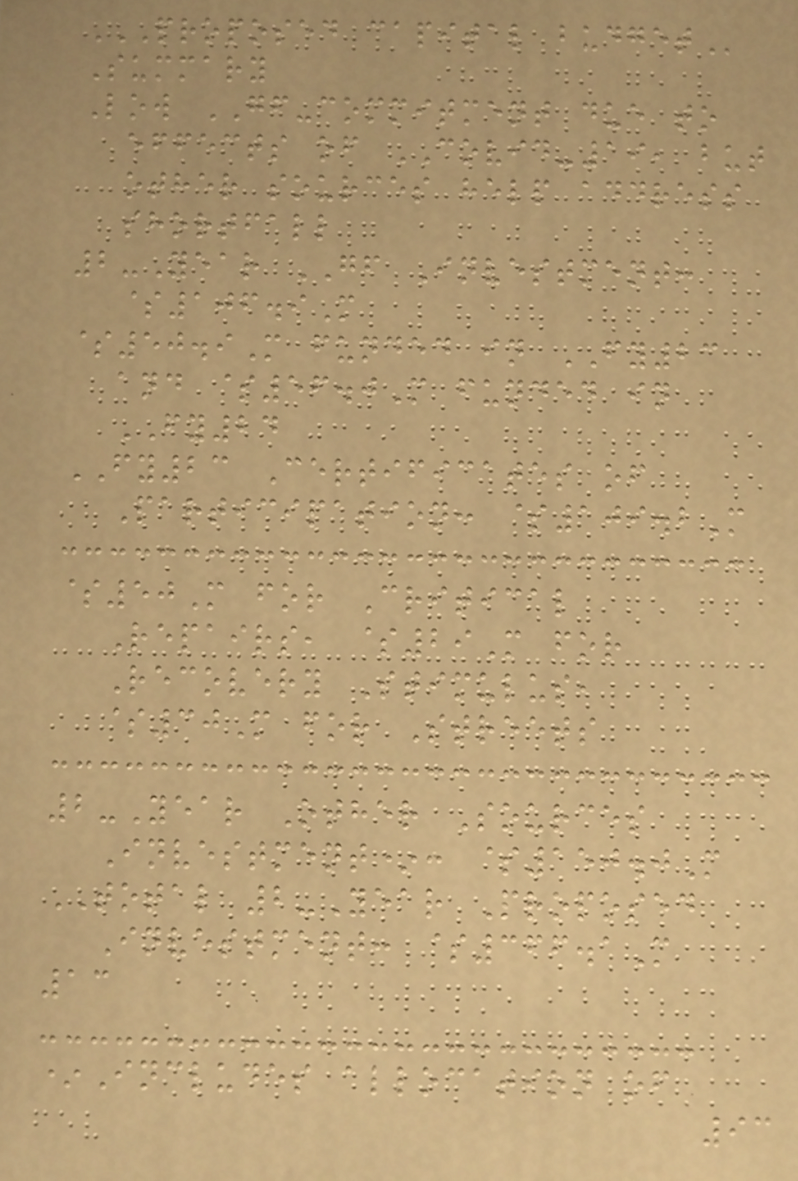PROPOSED CAPITAL BUDGET
Summary
Low GF-commitment due to
effects of COVID-19, but
other sources help address
shortfall
2-Year GF Investment:
$106.9M
$50.9M funded in FY23
and $56.0M funded in
FY24
FY23 Certificates of
Participation: $109.2M
$50M for Critical
Repairs, $29M for
Recovery Stimulus,
$30M for Streets
2-Year Other Sources
Investment*: $150.0M
TOTAL 2-Year Proposed
Investment: $366.1M
13
*Includes allocation of
93
